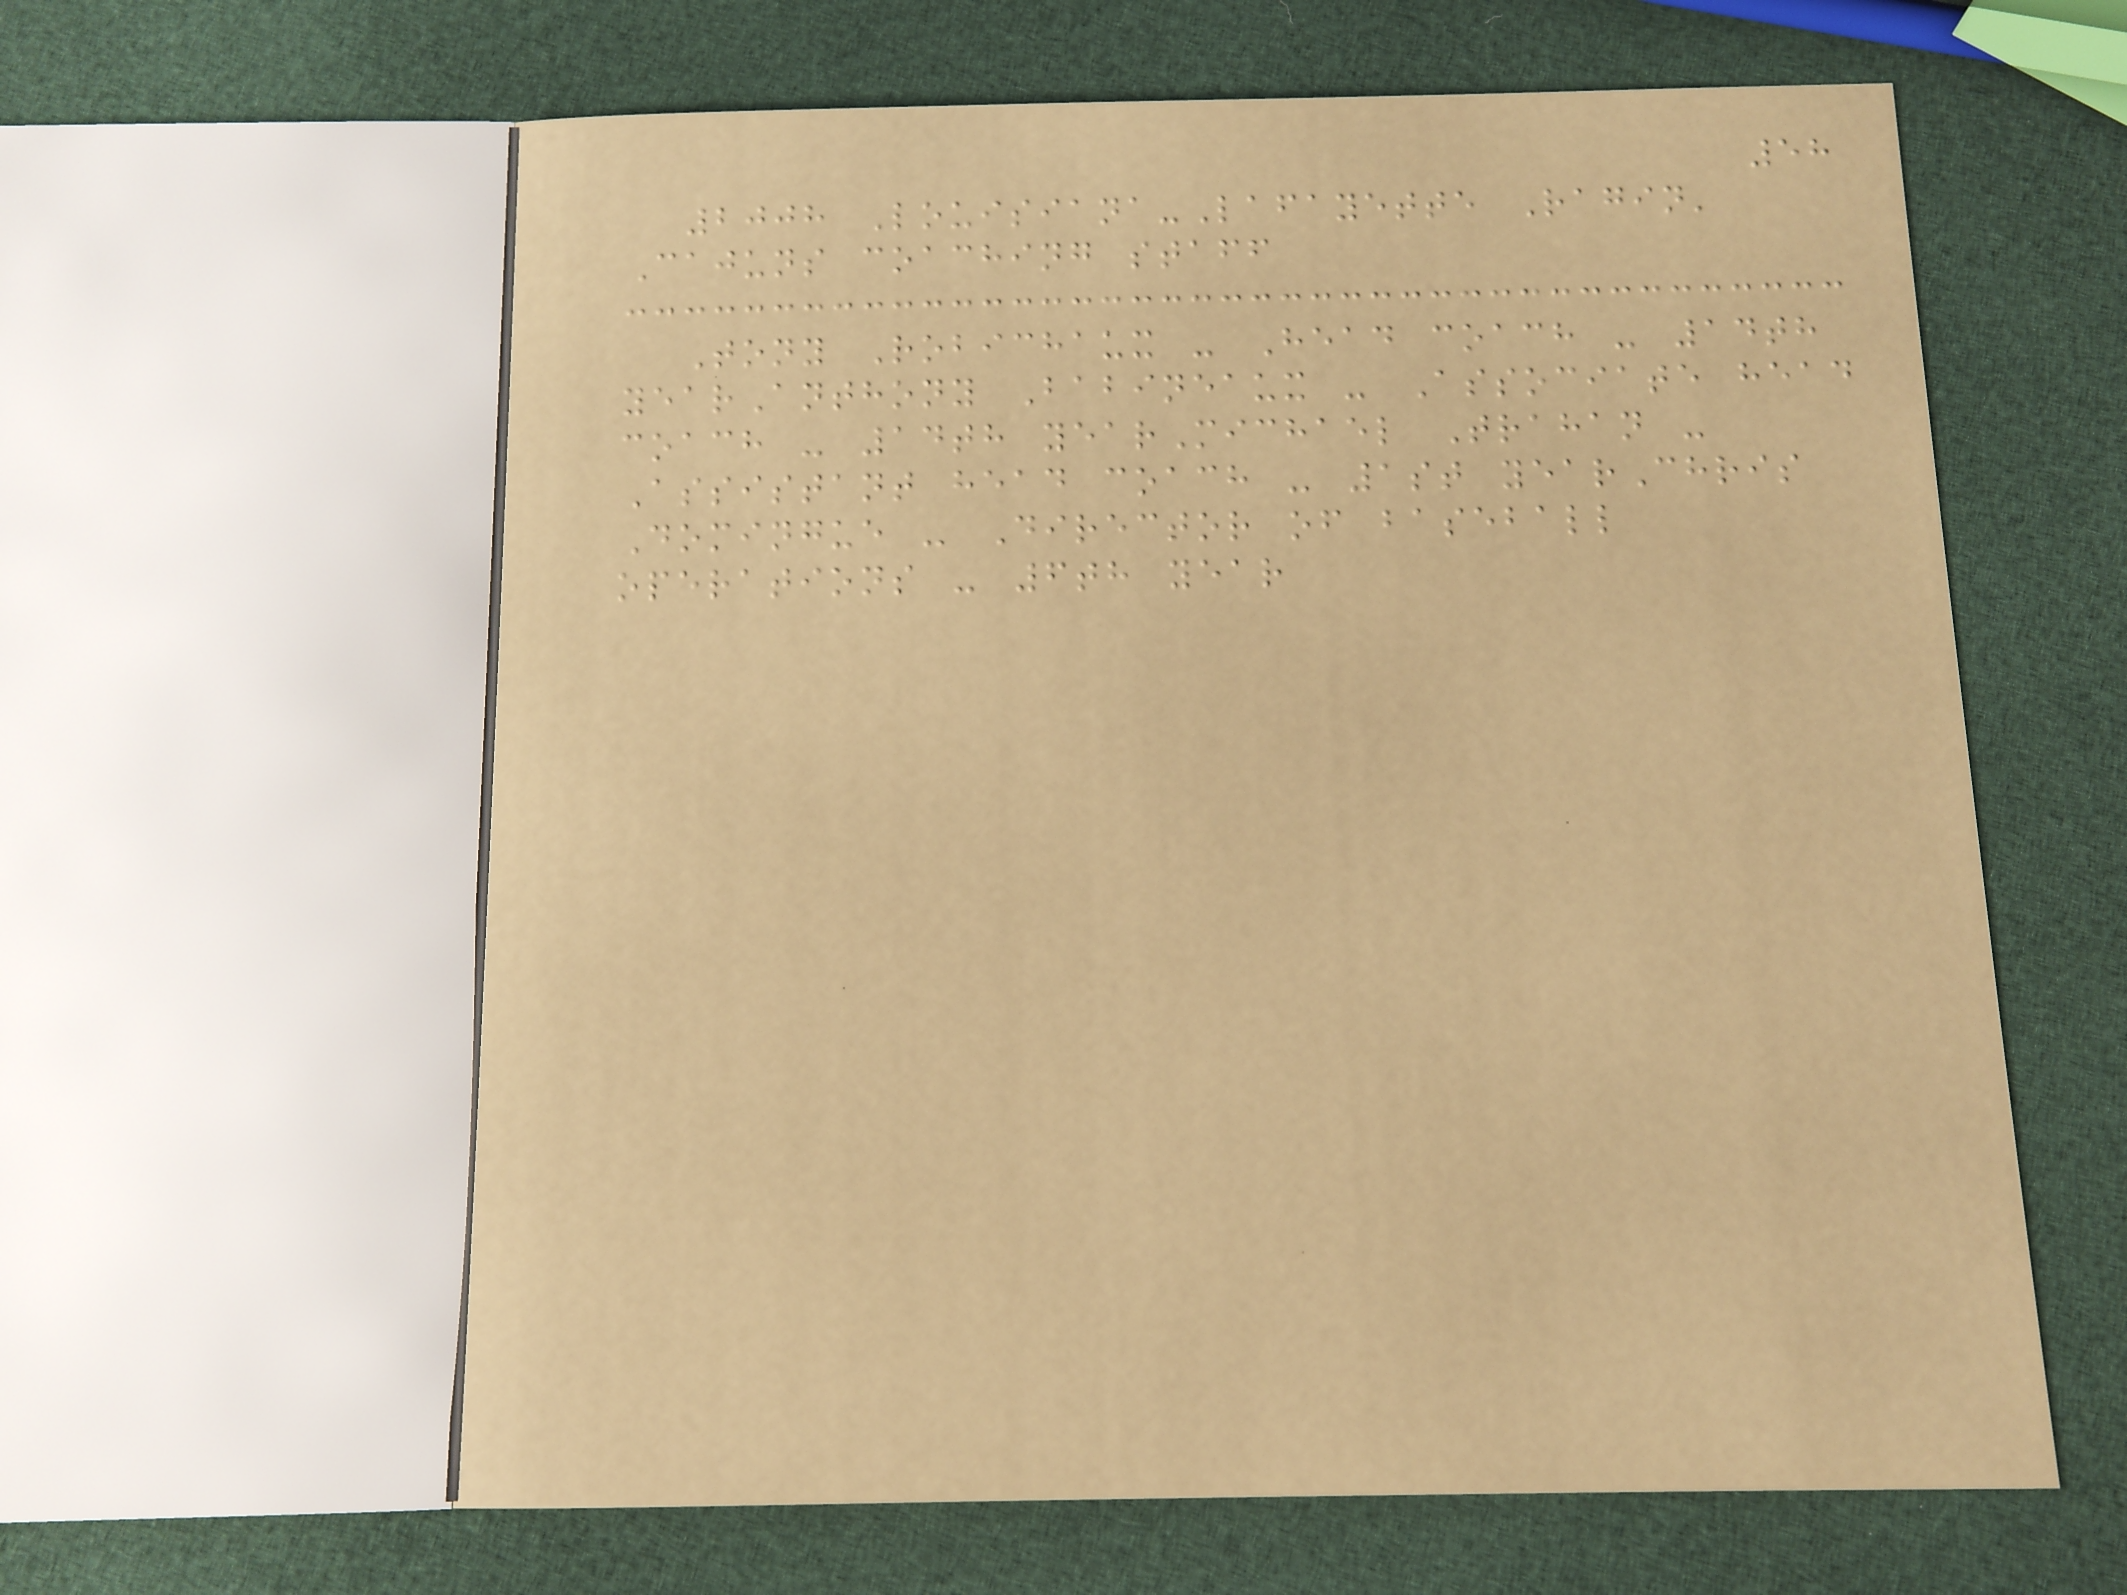58
2008 Louisiana-Lafayette Ragin'
Cajuns coaching staff
Tony Robichaux - Head coach - 14th
yearAnthony Babineaux - Associate head
coach - 14th yearMichael Trahan -
Assistant head coach - 1st yearChris
Domingue - Director of baseball
operations - 6th year
